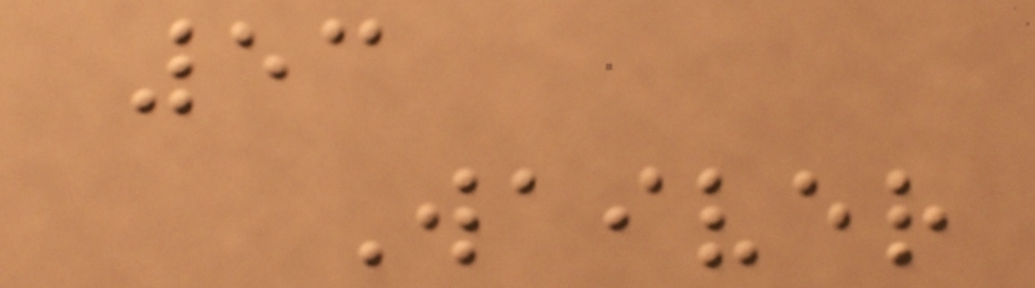53
Waiver
